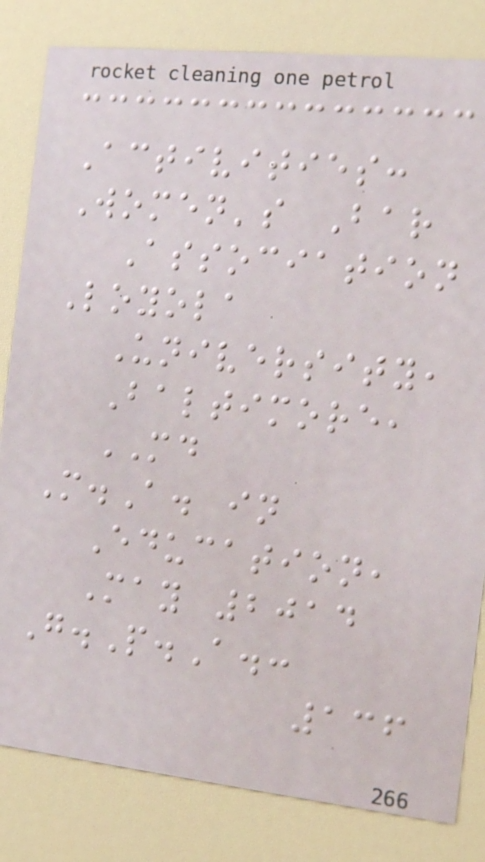Activities:
Women's Bar
Association
Loyola
University,
Baltimore,
MD
M.A. in
Education,
May 2014
G.P.A.:
136
